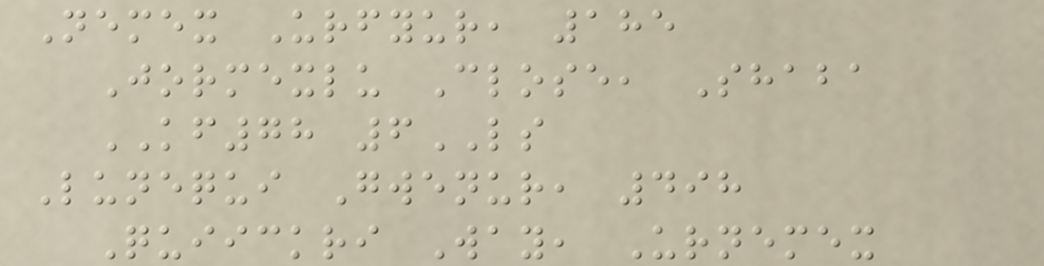Nemex Urfyur, 185
Jormexlu Close, Shaba
KF78 6LS
Lunequi Gwenur, 498
Quiickri Way, Urnemex
